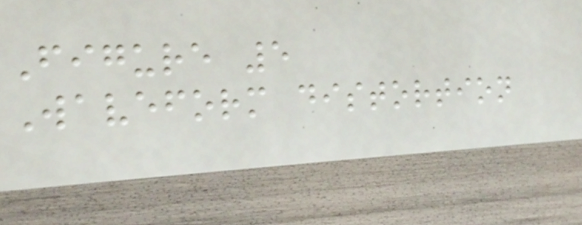Figure 5
Waveform distortion
